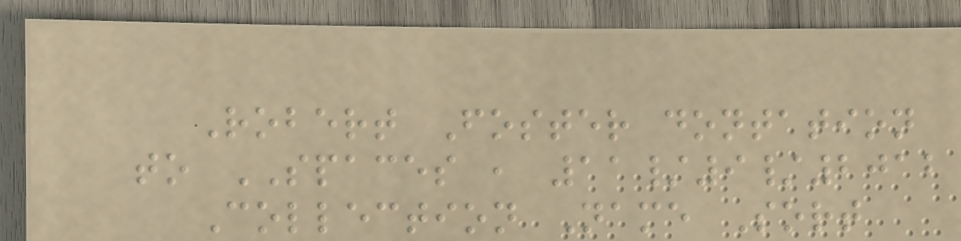Robert Foster dontation
to SPACES , 11/9/2012
Collection Name Sort
